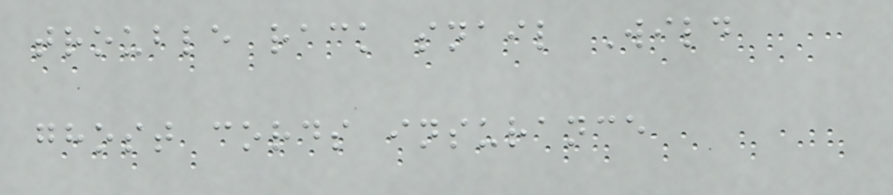trouble rack snail Wild
ghost cords insurance
